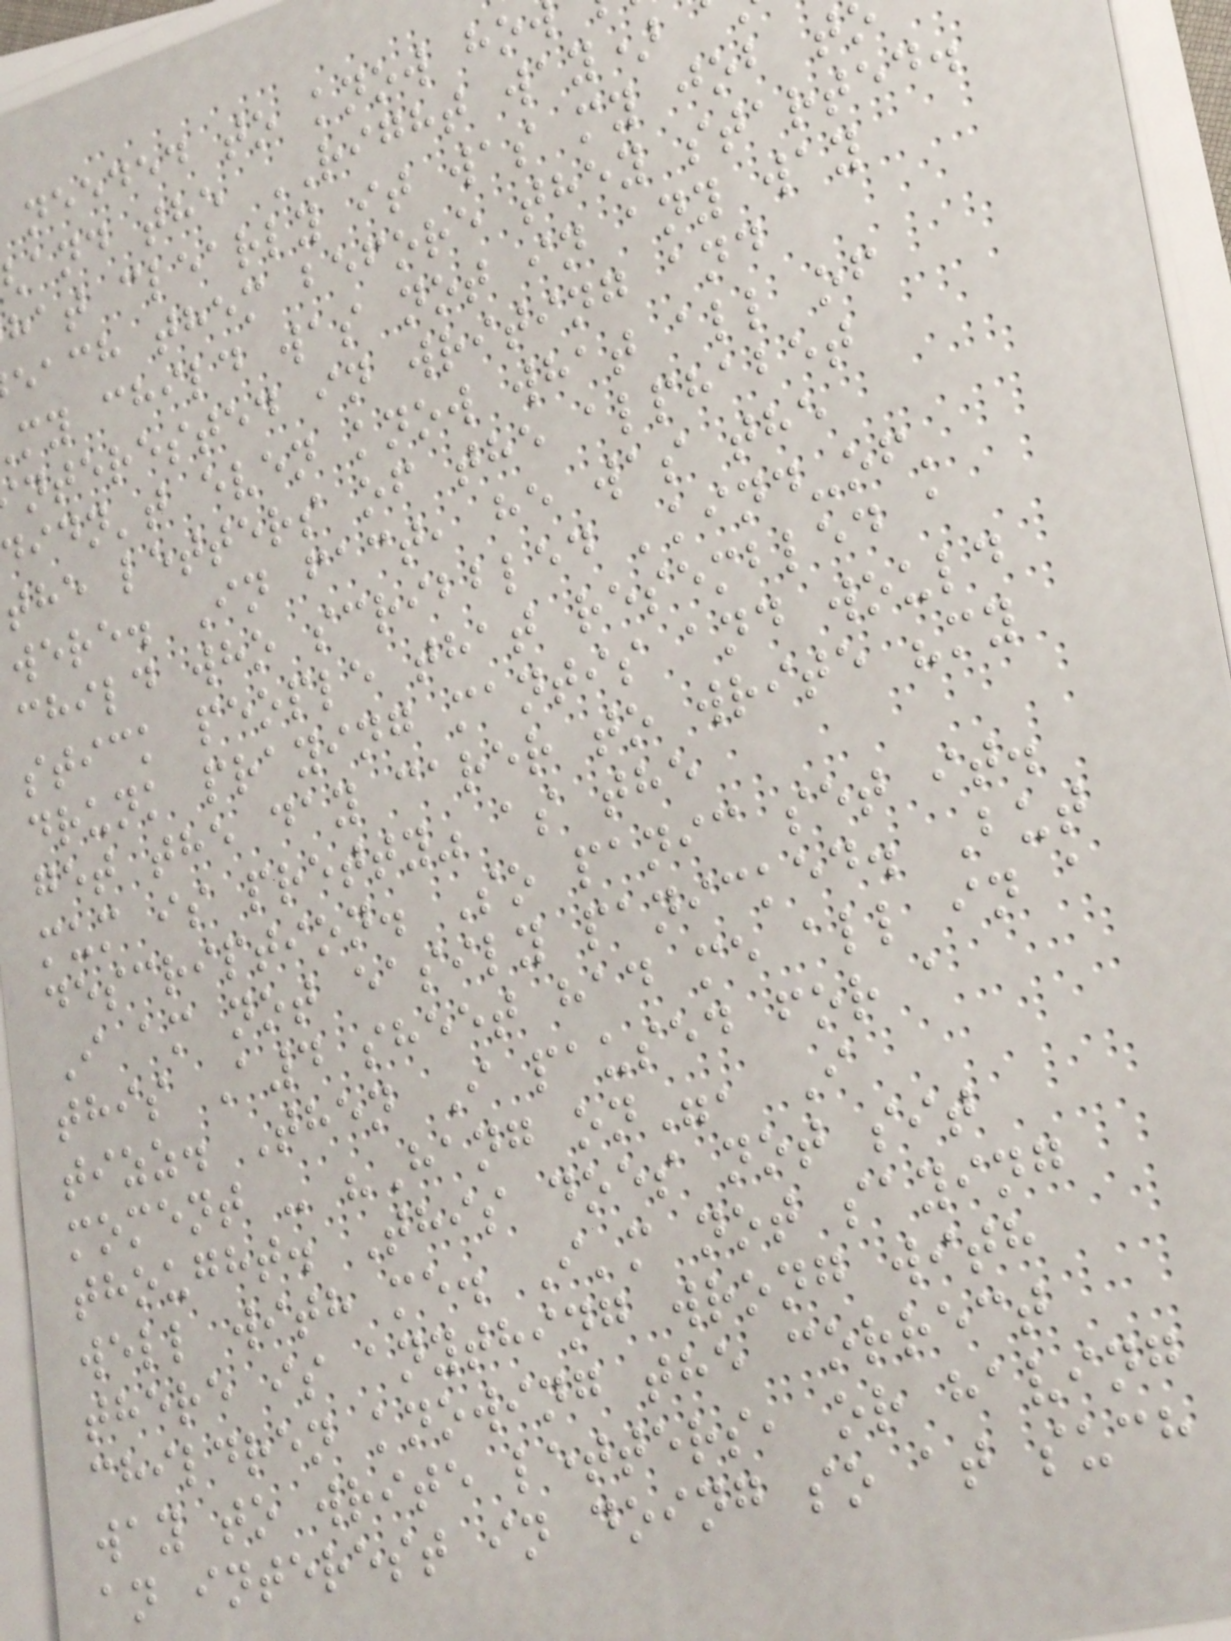needed to know ho
and the RIGHT way)
hat clearly it was my job t
each them before they started.
my child was not in any way
nterested in writing and
didn't even know what all of
the letters of the alphabet
were. In fact, he was the
child who scribbled 'kind-of'
stick people that resembled a
drunk praying mantis and would
get the day carer to write "my
mum is pretty" as the
description. So panic set it.
I am not easily panicked. But
this A4 sheet had me all in a
tizz. Then I paused for a
moment - "Hang on", I
thought. This does not sit
well with me. I'm not saying
there is anything wrong with
children knowing the correct
way to write letters, or having
an interest in doing so at such
